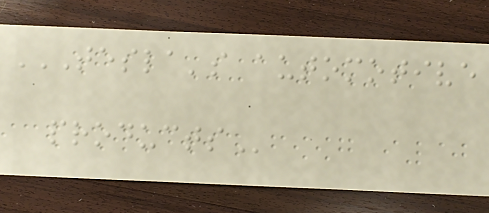TESLA'S AUTOMOTIVE
PRODUCTS
